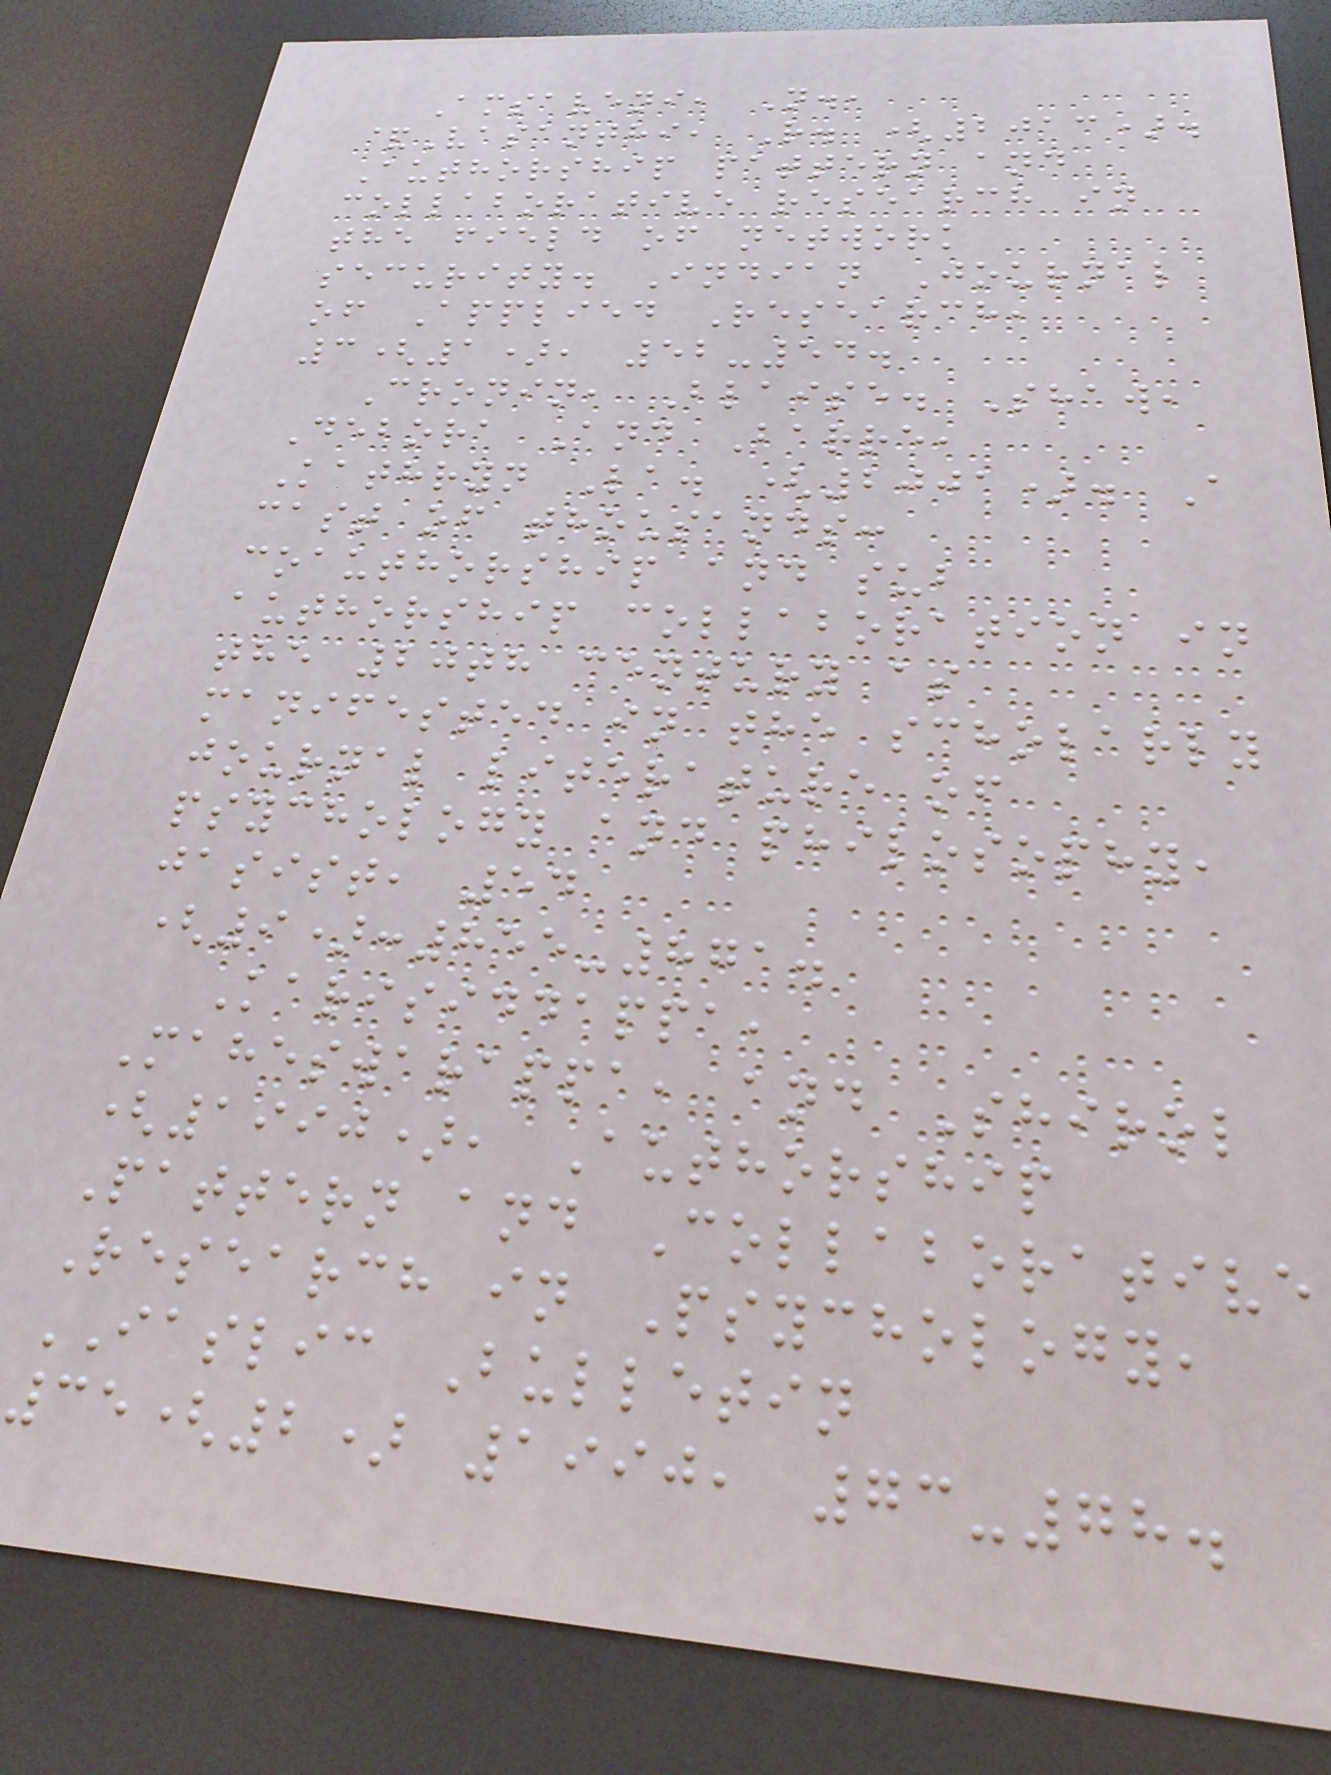Amsaveni, N.,
&Vasanthi, R. (2013).
Authorship pattern and
collaborative research in
the field of network
security. Indian Journal
of Applied Research,
3(1), 52-54.
Cronin, Blaise. Shaw,
Debora And Barre,
Kathryn La. (2001). A
cast of thousands:
coauthorship and sub
authorship collaboration in
the 20th century as
manifested in the scholarly
journal literature of
psychology and philosophy,
jasist, 54
(9):855-871.
Karisiddappa,
Maheswarappa, and Shirol
(1990), Authorship
Pattern and Collaborative
Research in Psychology,
IASLIC Bulletin
35(2) 1990, 73-78.
